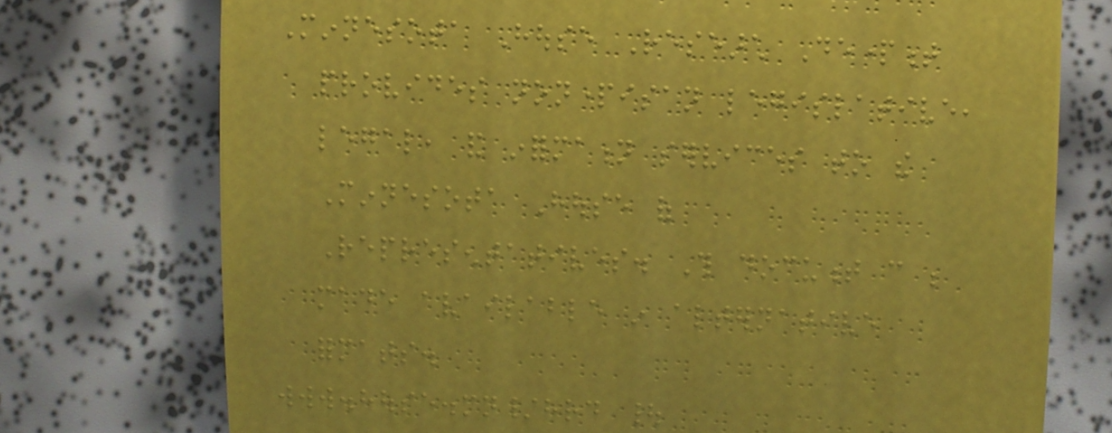Minnesota House Research Department
provides nonpartisan legislative,
legal, and information services to the
Minnesota House of
Representatives. This document can be
made available in alternative
formats.
www.house.mn/hrd |
